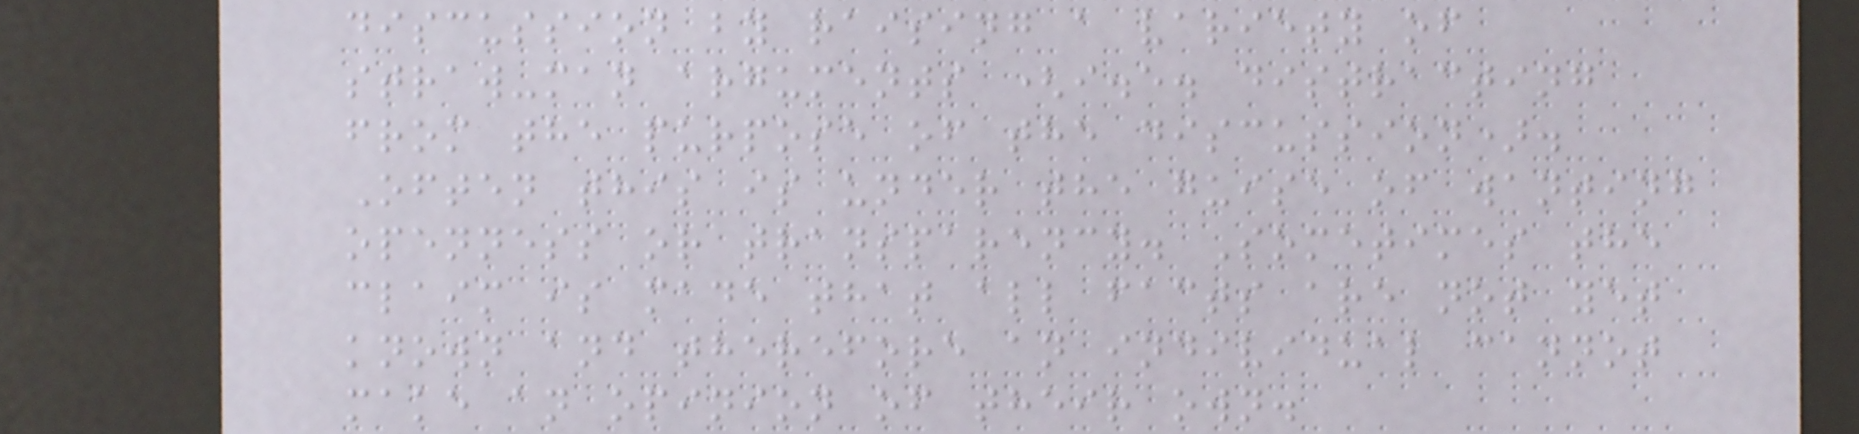discussion by raising a variety of
straw-man arguments (i.e. distracting
from the purpose of the discussion).
Often this is under the guise of wanting
openness or transparency. Sometimes the
claim is made that all facts are not yet
known and therefore an individual cannot
make an opinion of their own.
